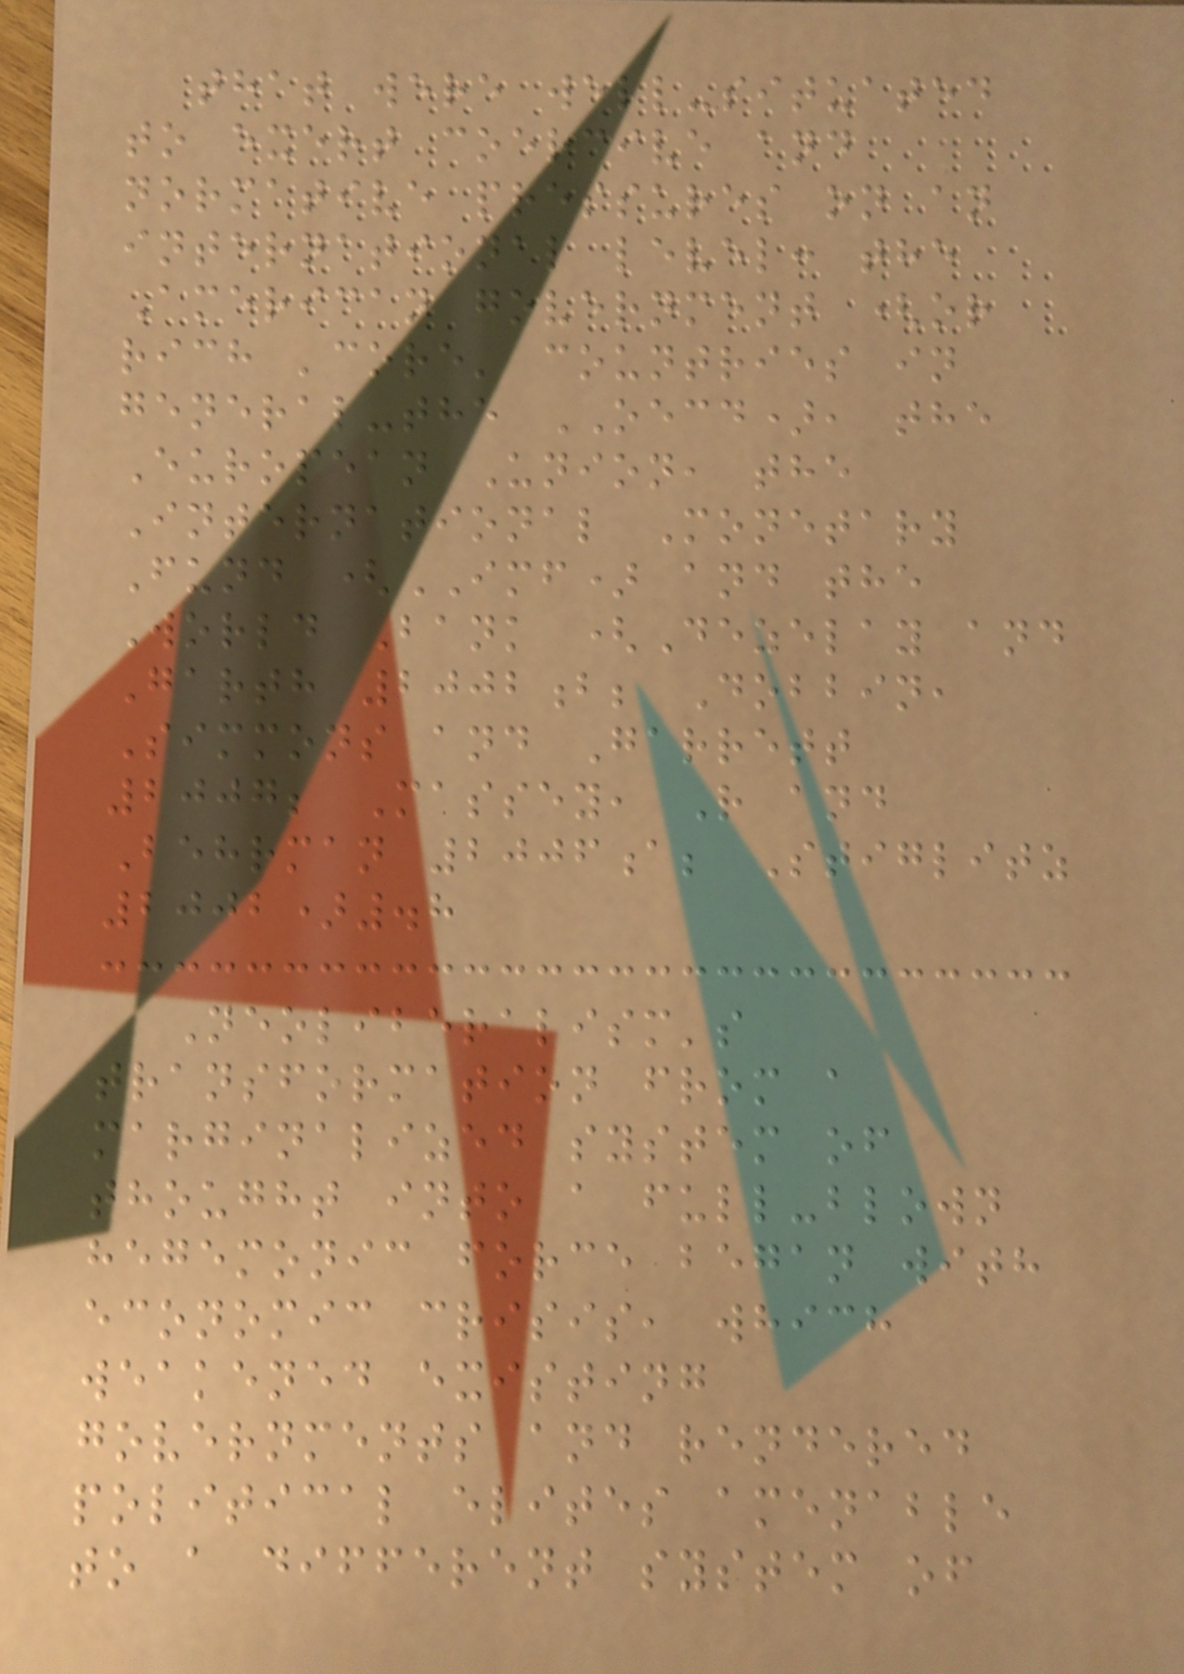that were well-situated
to exert coercive and
normative pressures on an
international level: the
American government (or
rich 'core' countries in
general-the OECD), the
European Union, the
International Monetary
Fund (IMF) and the
World Bank (Dezelay and
Garth 2002b; Dobbin,
Simmons and Garrett
2007; Massey, R and
Behrman 2006a; Stiglitz
2002).8
Neoliberalism's
transformation from a
marginalized system of
thought into a full-blown
hegemonic force began with
economic crisis, which
weakened existing
governments and rendered
political elites amenable
to a different system of
